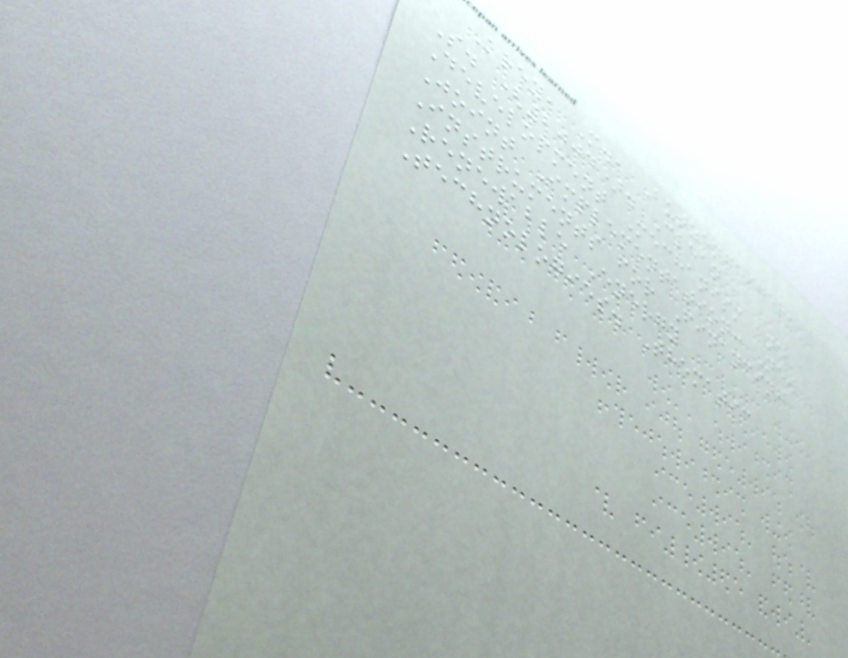Krey, M., Butzengeiger,
S. (2004). Clean
Development Mechanism and
Joint Implementation: New
Instruments for Financing
Renewable Energy
Technologies. Thematic
